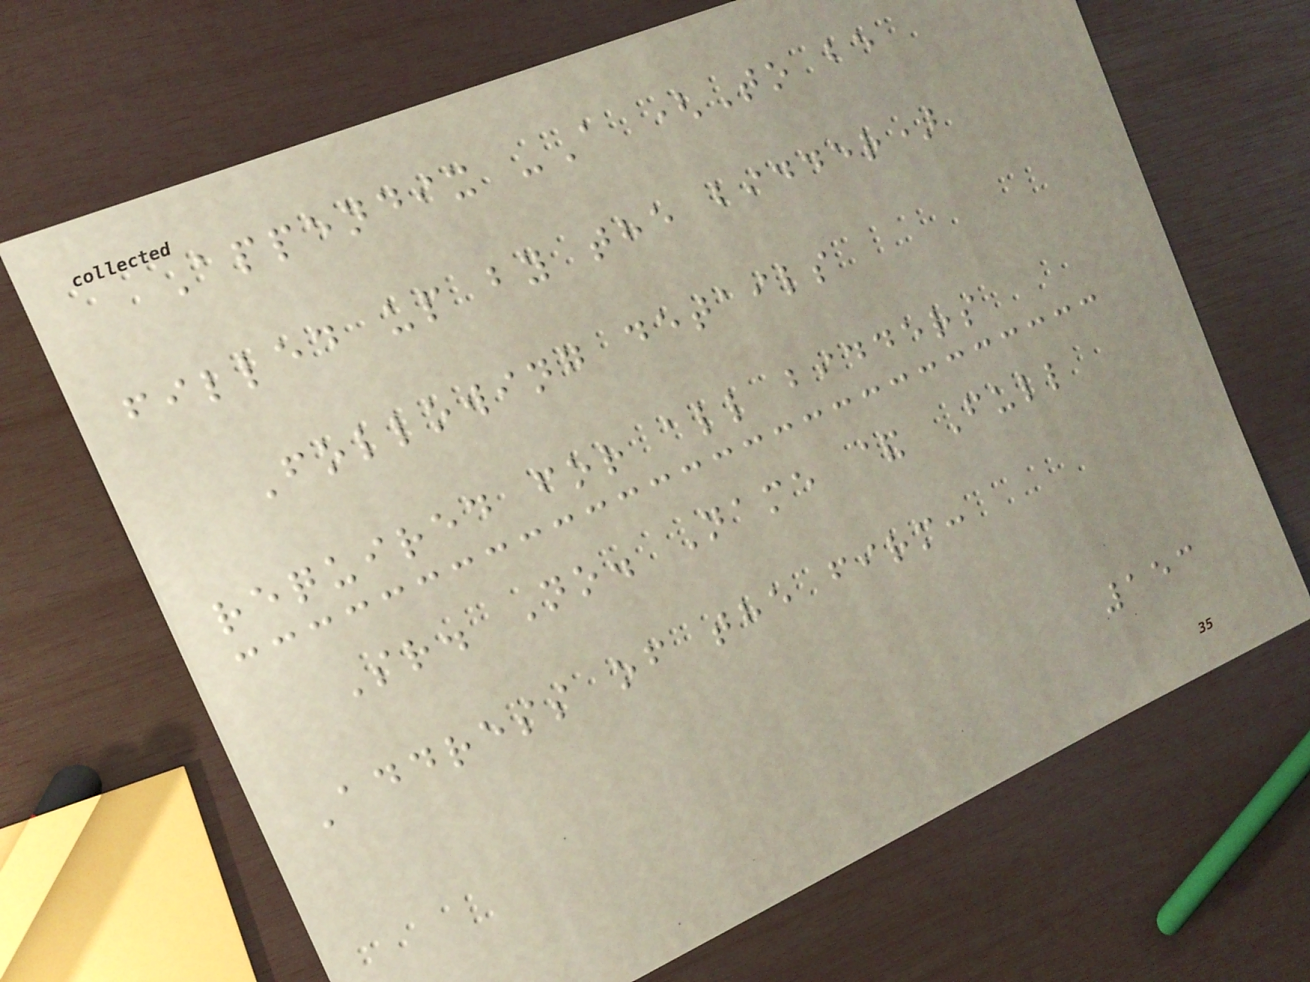Appendix -A (To be
filled up by the bidder)
Following details
required for all bidders
Sr. No. Name & Full
Address of the firm:
153
